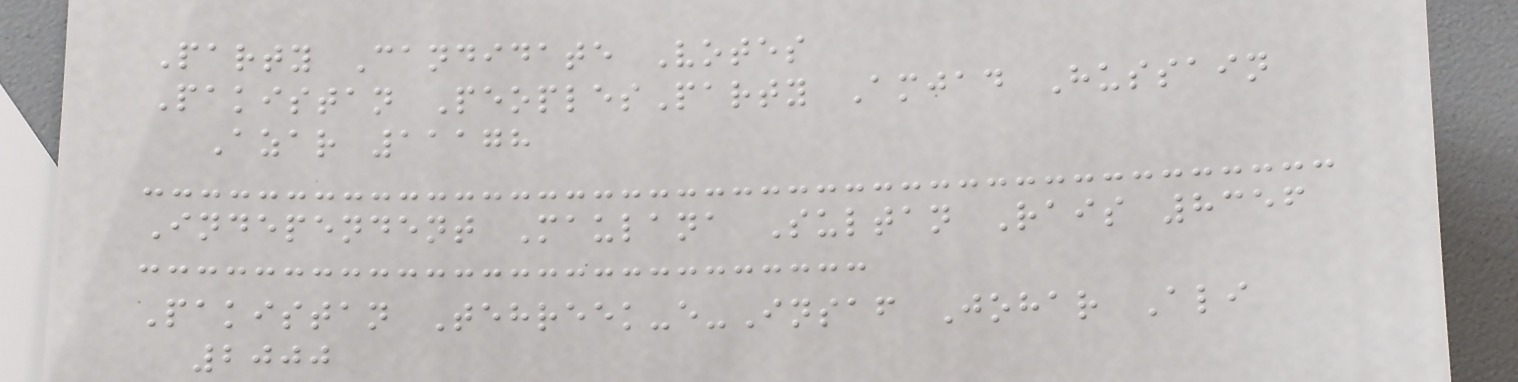Party Candidate Votes
Pakistan PeoplesParty Amjad Hussain
Azar 11178
Independent Maulana Sultan Rais 8356
Pakistan Tehreek-e-Insaf Johar Ali
2000
